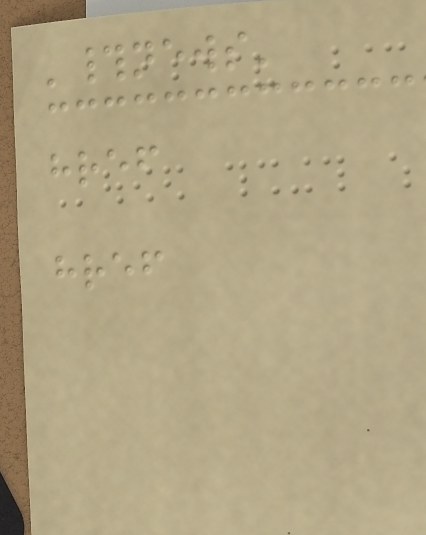'#news'
href
href
